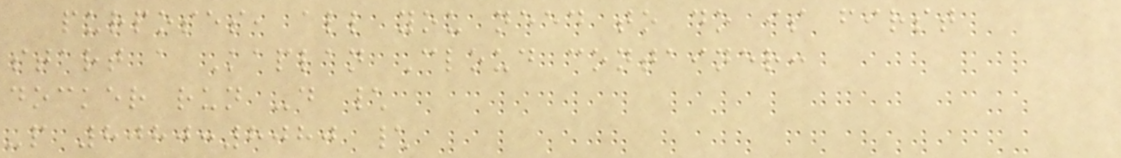purposes, all you need to do is first
start a Kaplan Cloud container:
docker run -d \
-p 8080:8080 \
